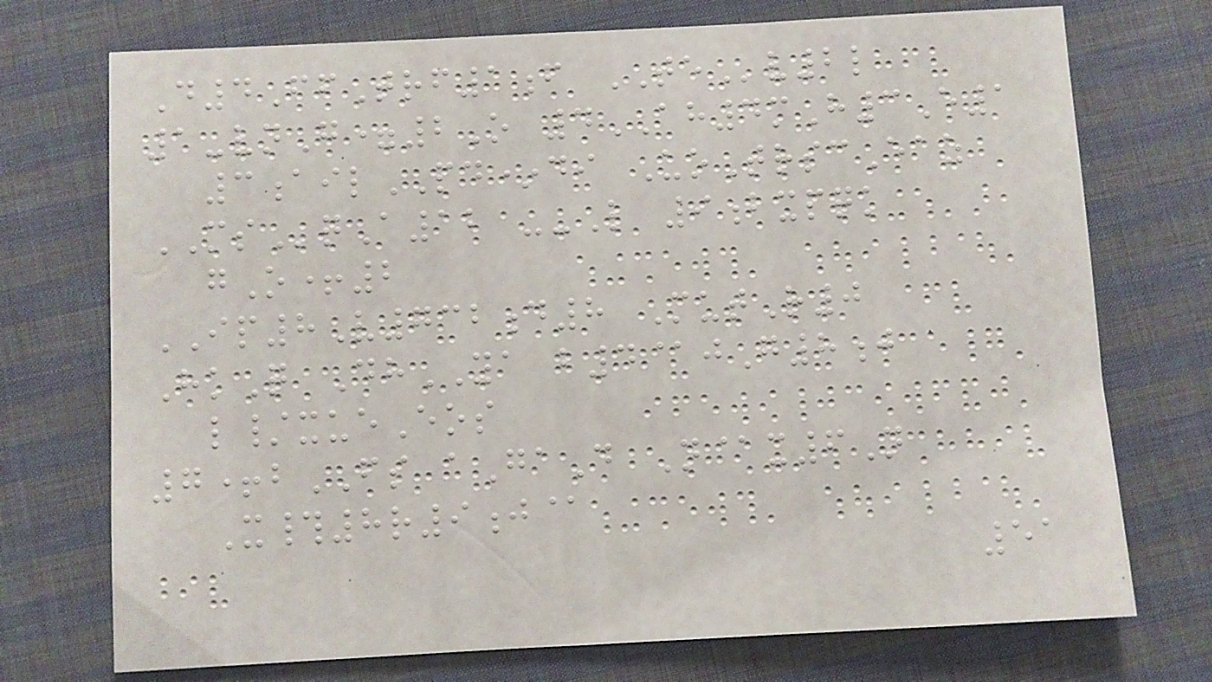D4FfTrf1f TEv2l
1-vnG=2O 4AH4mH3E1
3ailPD*di UoTrscEaz
MSqA12 --L 9bxpqk
gO+2
IP8V732d8 MutR0
HkQ DhYA b4@jG8j
l/xueEos
7+bFS aGaD N@x6N
X#8r9j@
51
